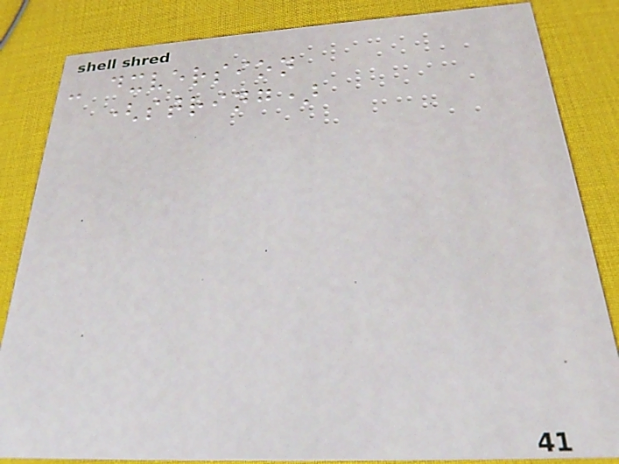- dxversion
(string)
